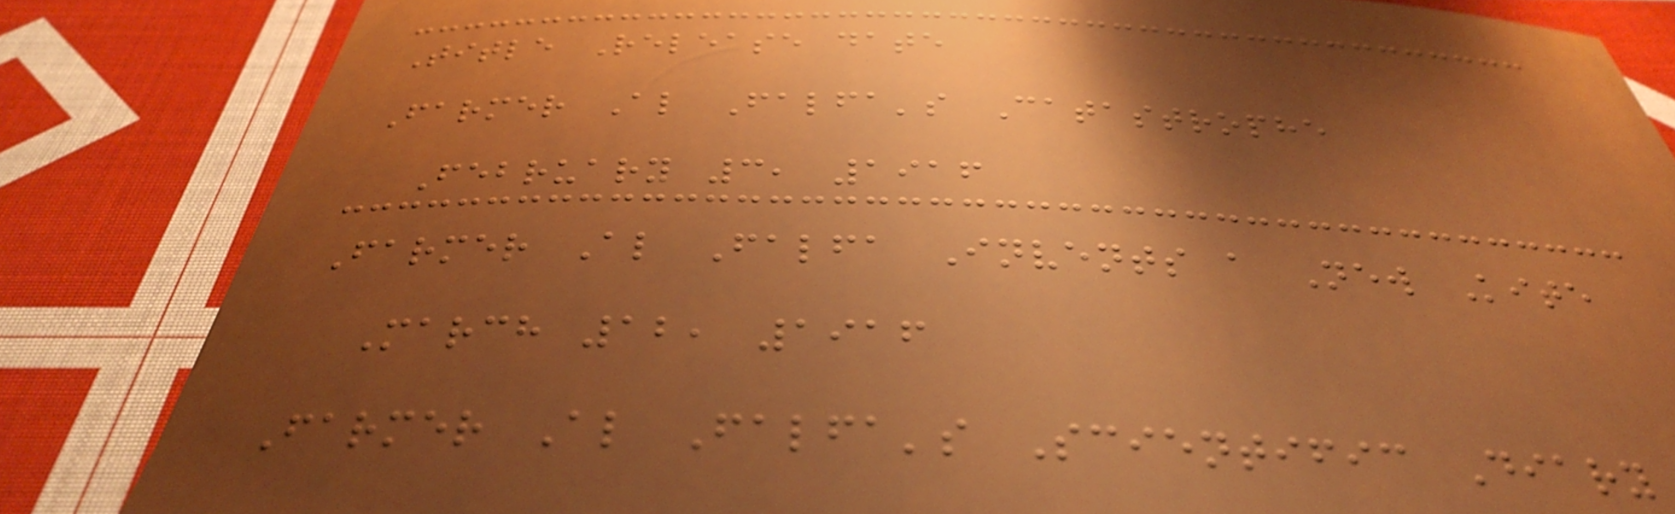Title Release date
Farmer Al Falfa's Catastrophe
February 3, 1916
Farmer Al Falfa Invents a New Kite
March 12, 1916
Farmer Al Falfa's Scientific Diary
